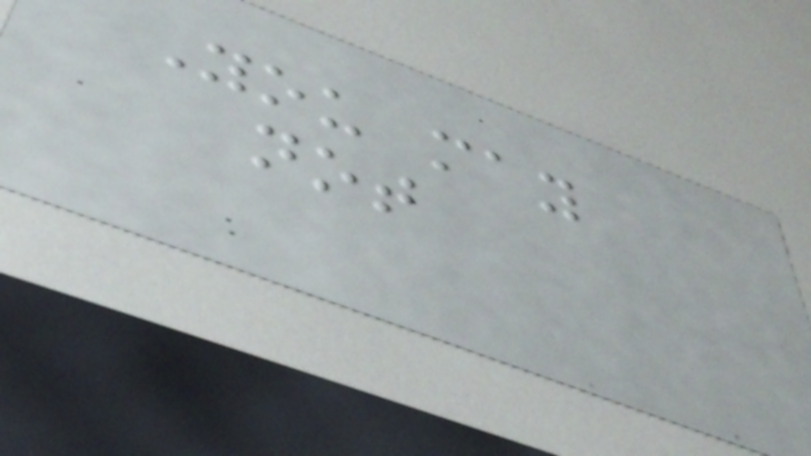You may
not
